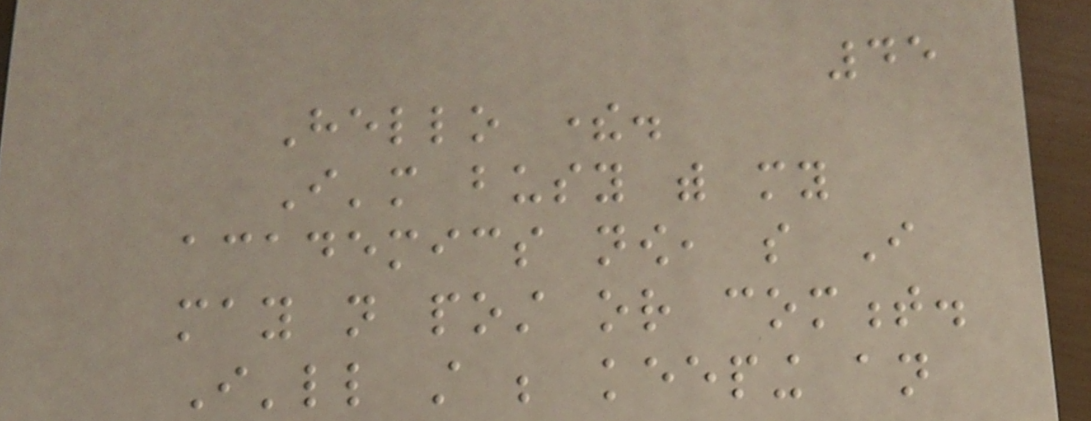45
Hello there.
I'm busy with my
academics now, so I
may not post or comment.
I'll still be keeping an
